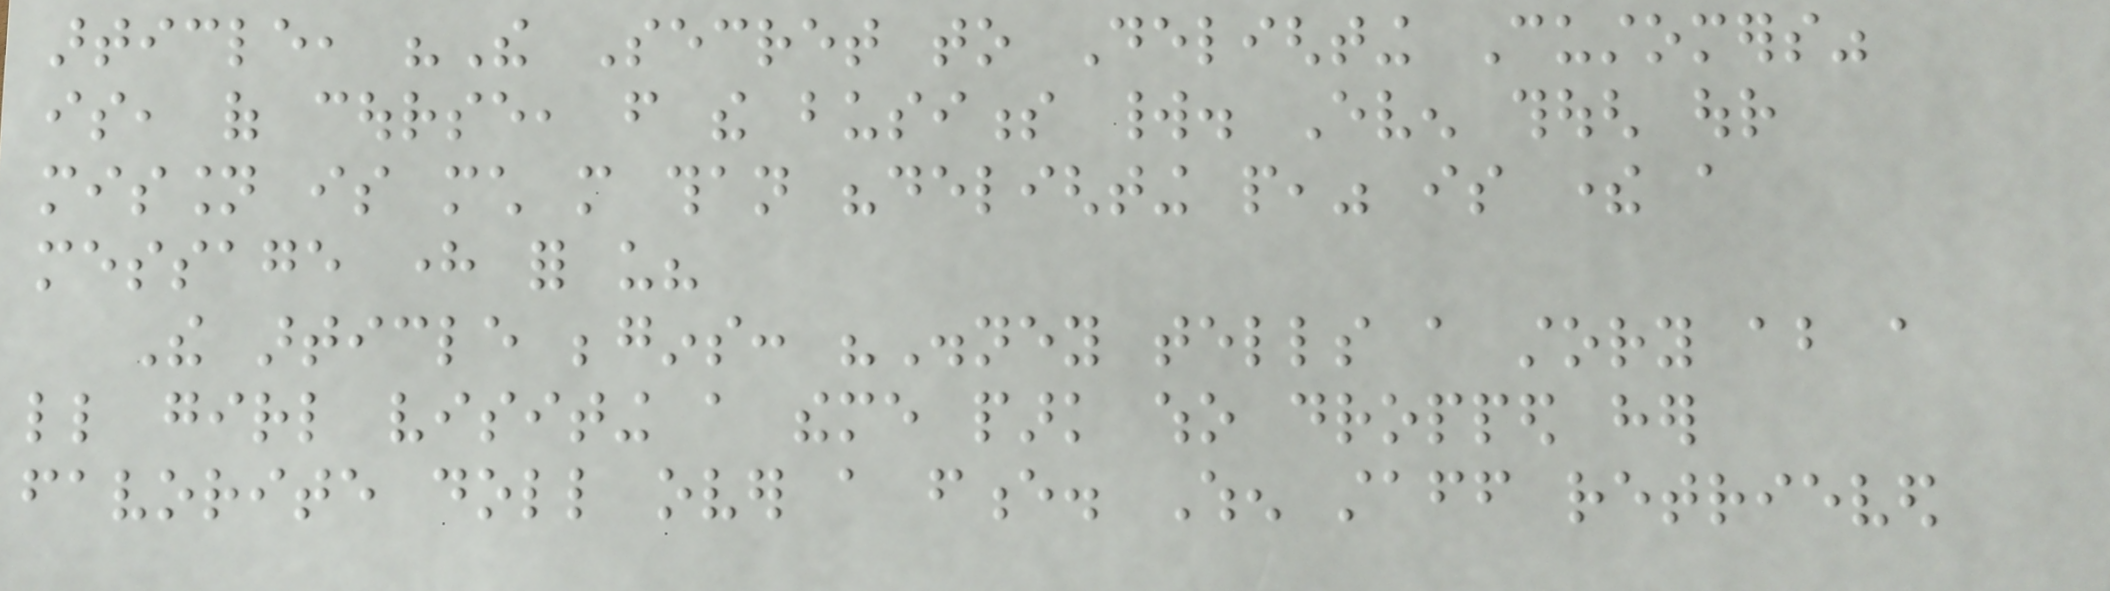article, "The Secret to Delighting Customers"
is, of course, from the business world. Even though our
mission is much more than "delighting people," is there a
message here for us?
The article begins: "Disney tells a story about a
little girl visiting a theme park who dropped her
favorite doll over a fence. When staff retrieved
